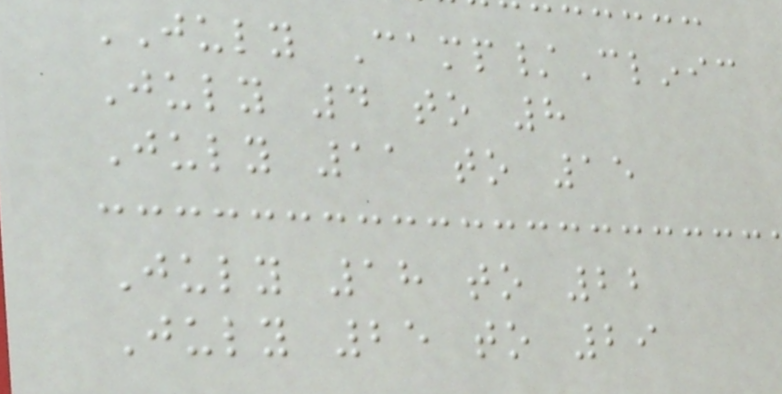JULY Camp/Clinic
July 4 to 8
July 11 to 15
July 18 to 22
July 25 to 29
